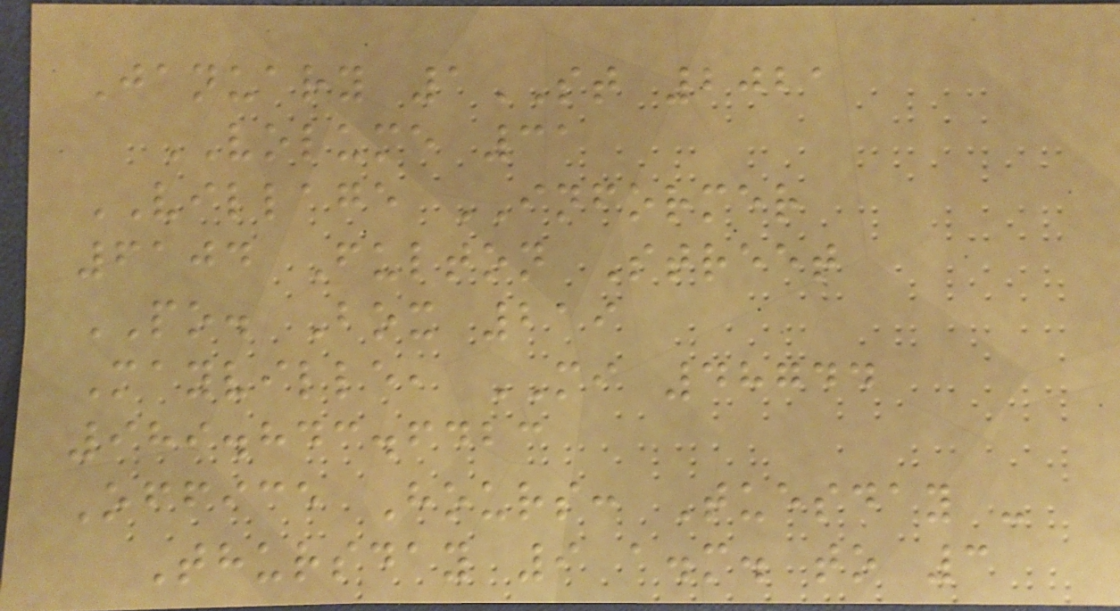January 1ST 2021
VOLUME 31
VILLAGE INFORMER
6104 Fulton Street
PO. Box 219
Mayville, MI 48744
989.843.6423
Office Hours: Tuesday -
Thursday 9 a.m. to 3
